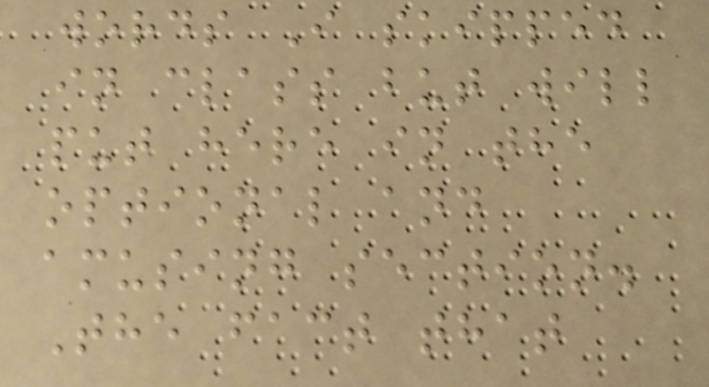words I skipped
in class but will
put here in the
optional and
amusing section.
The fact that
